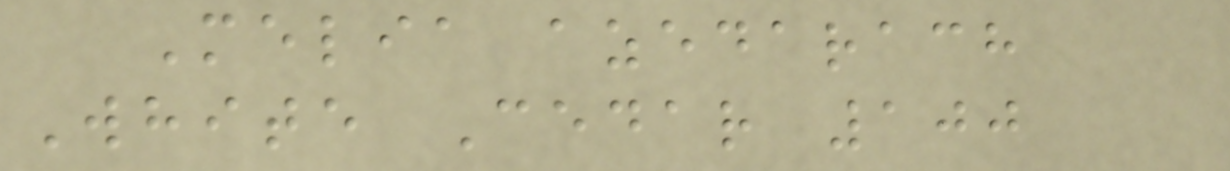Melia azedarach
White Cedar 100
